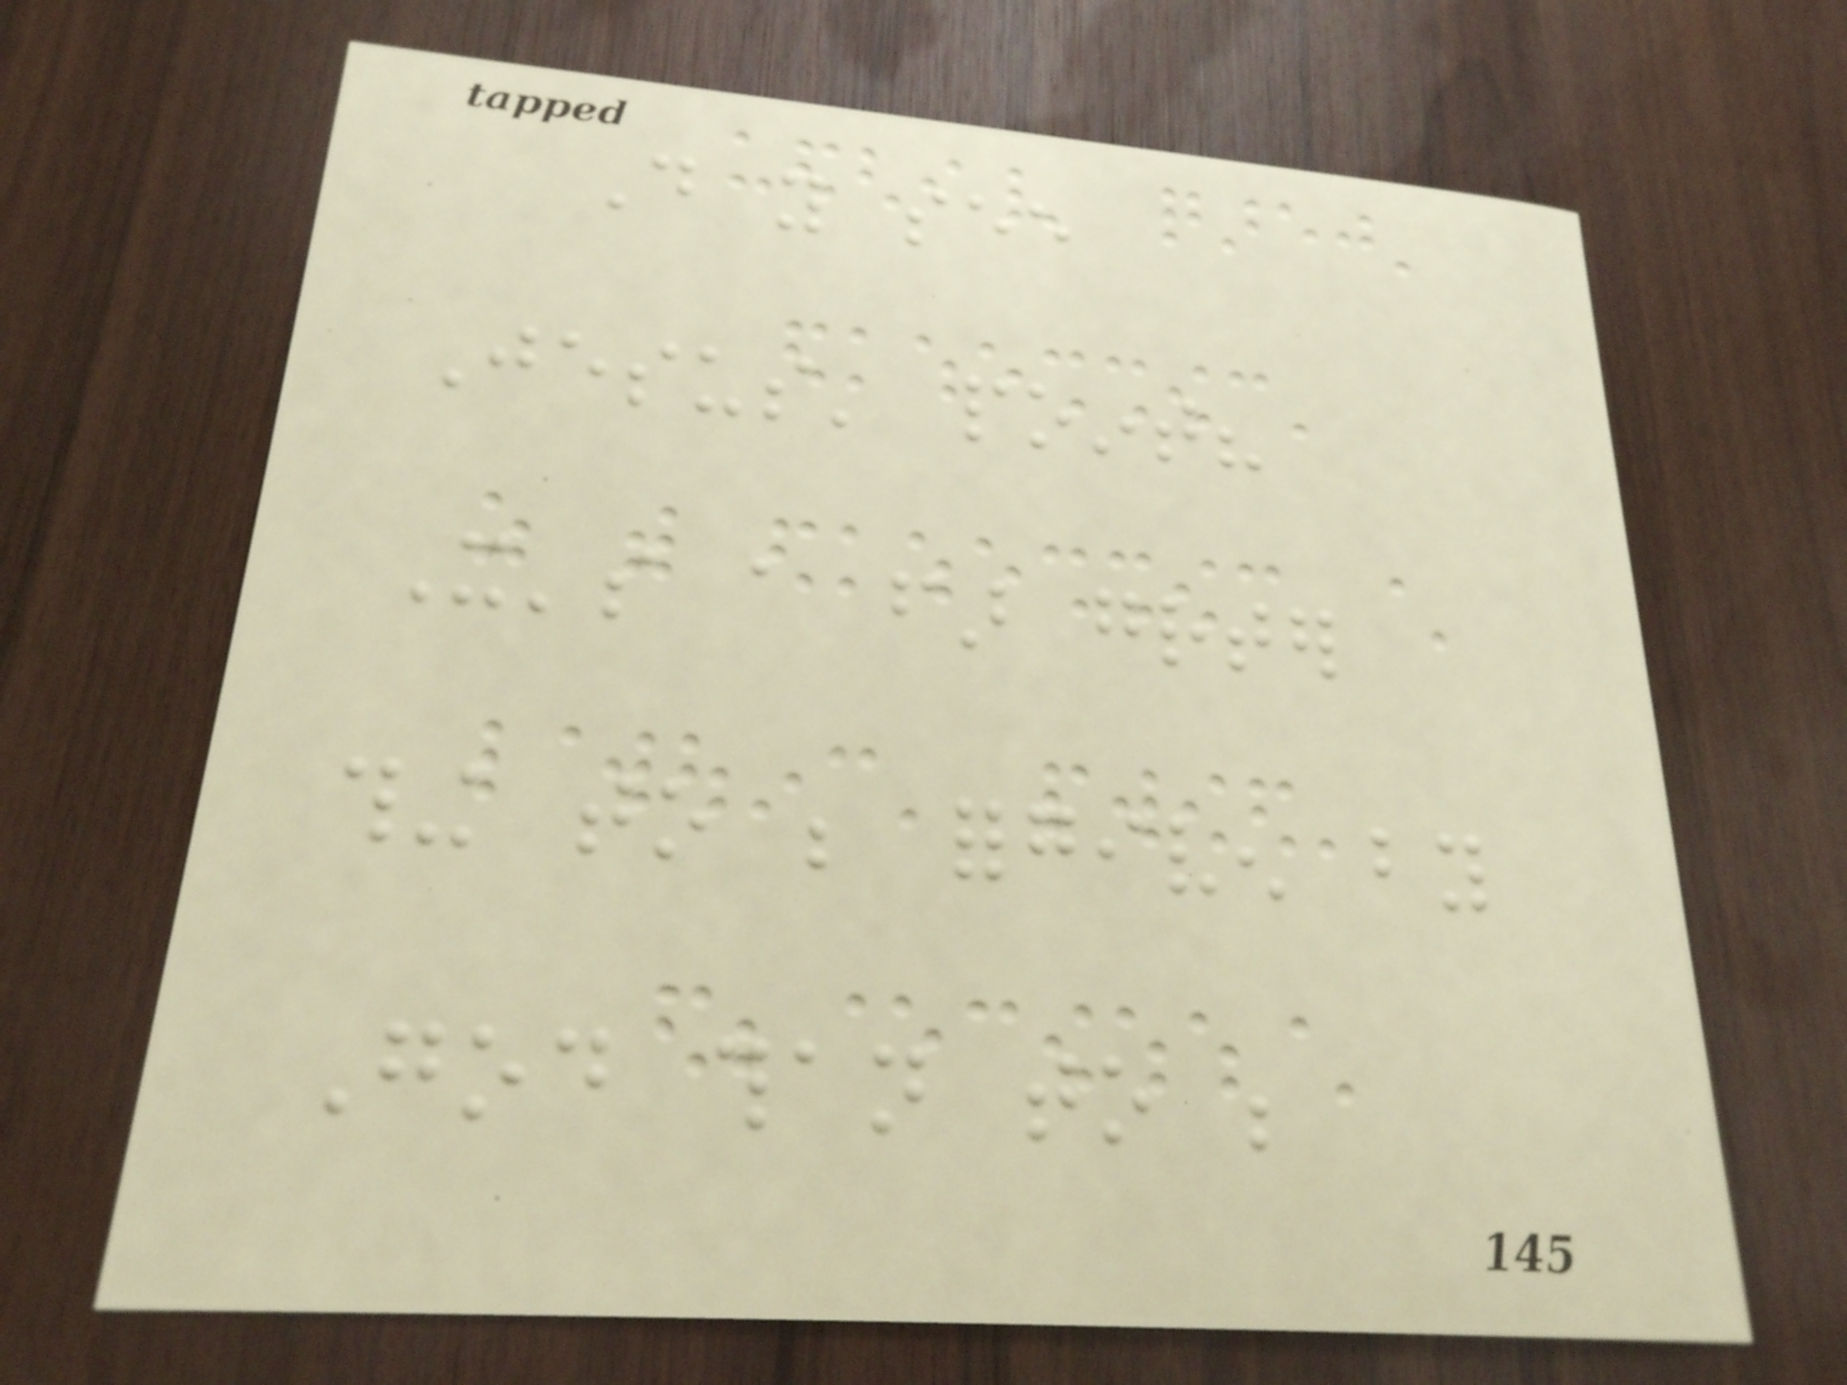Do you see
Jesus' point?
It's a far greater
thing to be forgiven by
God than to be
